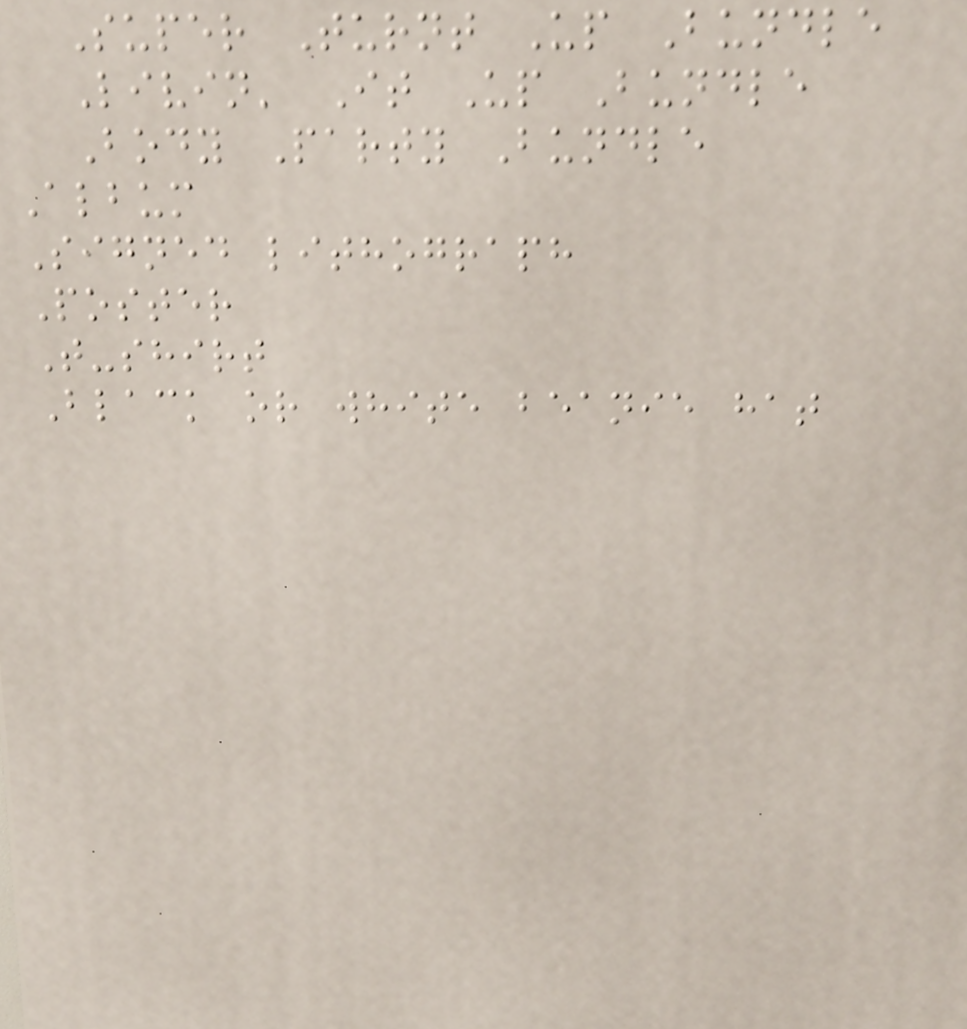Super Turnt Up Bundle
Livin' It Up Bundle
Body Party Bundle
Album
Signed lithograph
Poster
T-shirt
Black or white beanie hat
